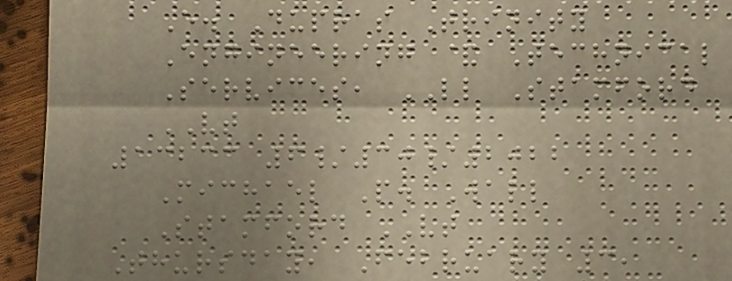E. Dupras Trinity
Engineering & Technical
Services, LL Stamford
VT
13233 6/30/2022
Michael P. Wall
Stamford VT
Thursday, February 3,
